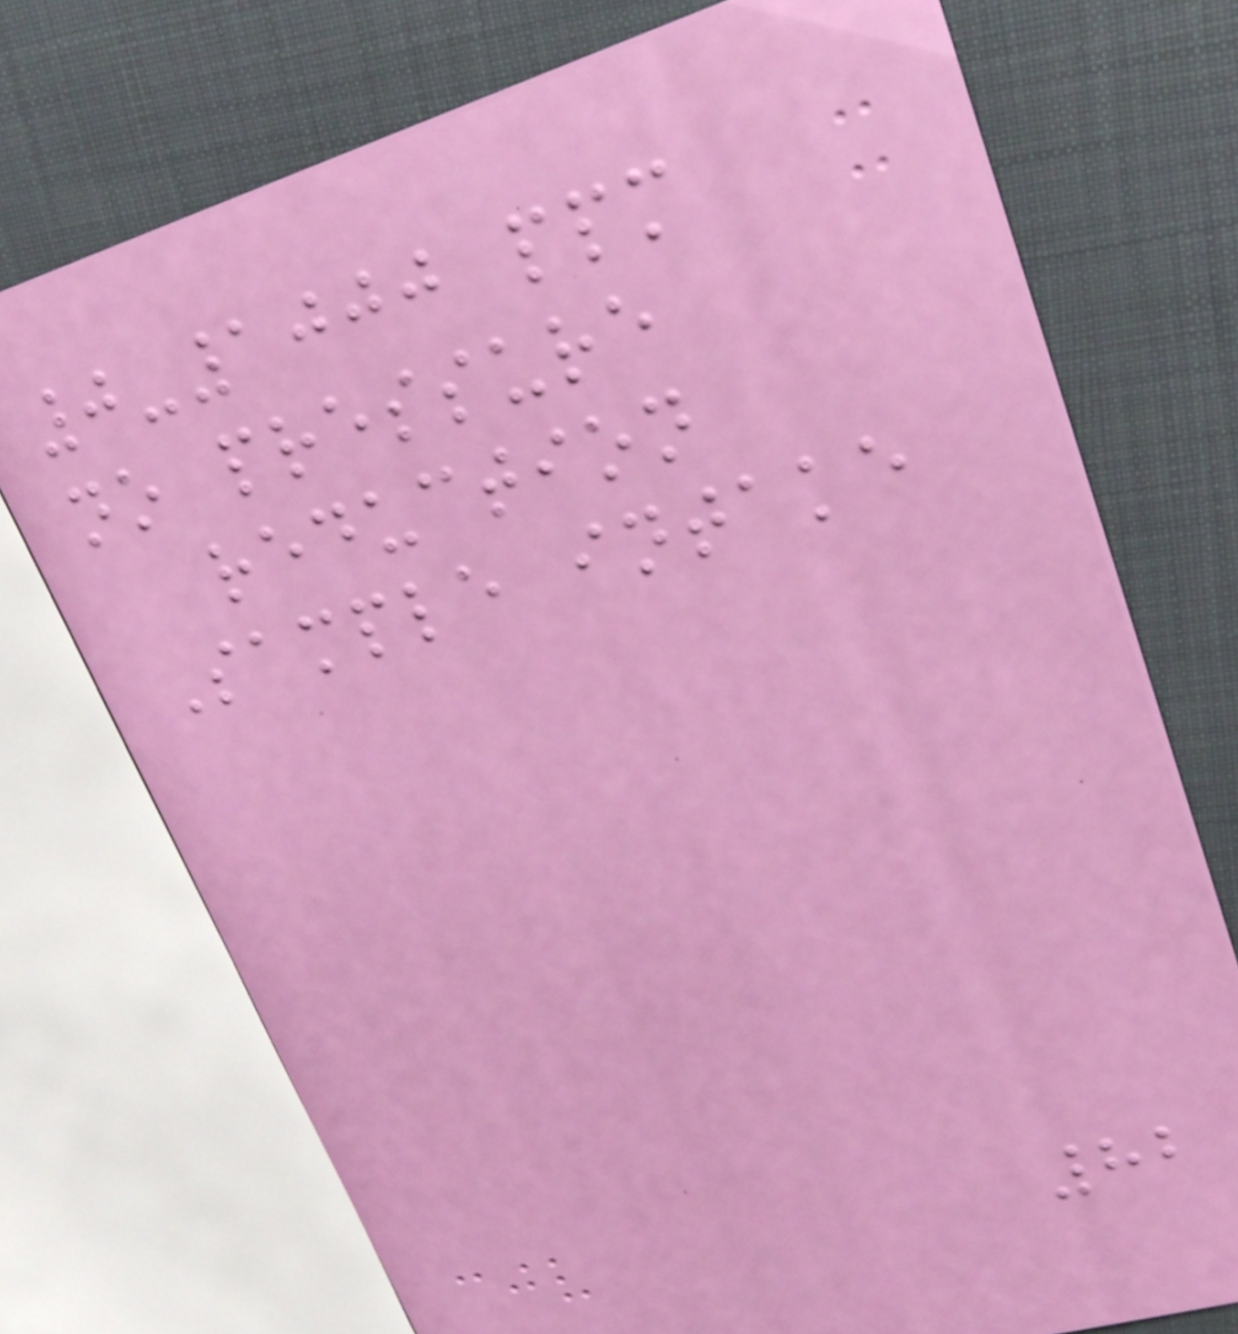0-1000 ppm
no pressure
reduction
Sample intake
82
